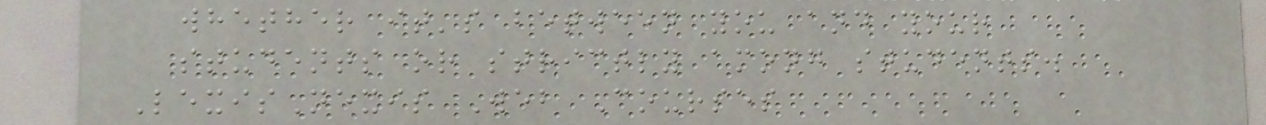whether it's between you and your
students or strictly among students.
LexisNexis Web Courses
